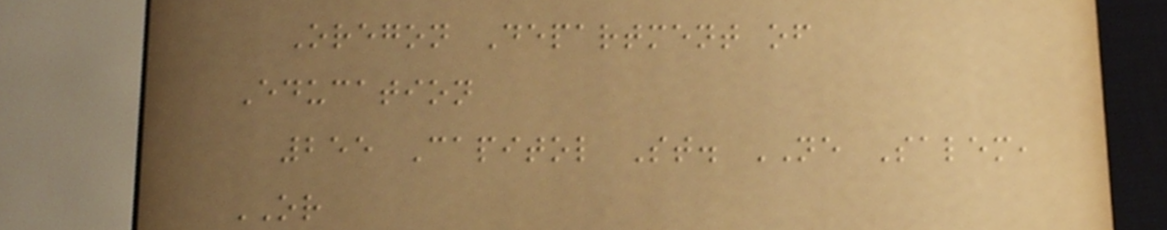Oregon Department of
Education
255 Capitol St. NE Salem,
OR
